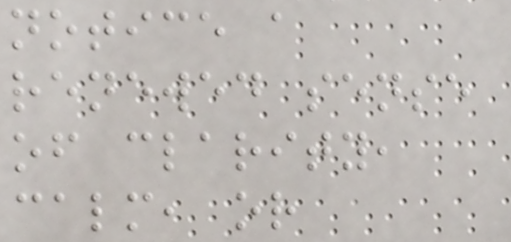notice a
renewed sense
of clarity,
calm, or
